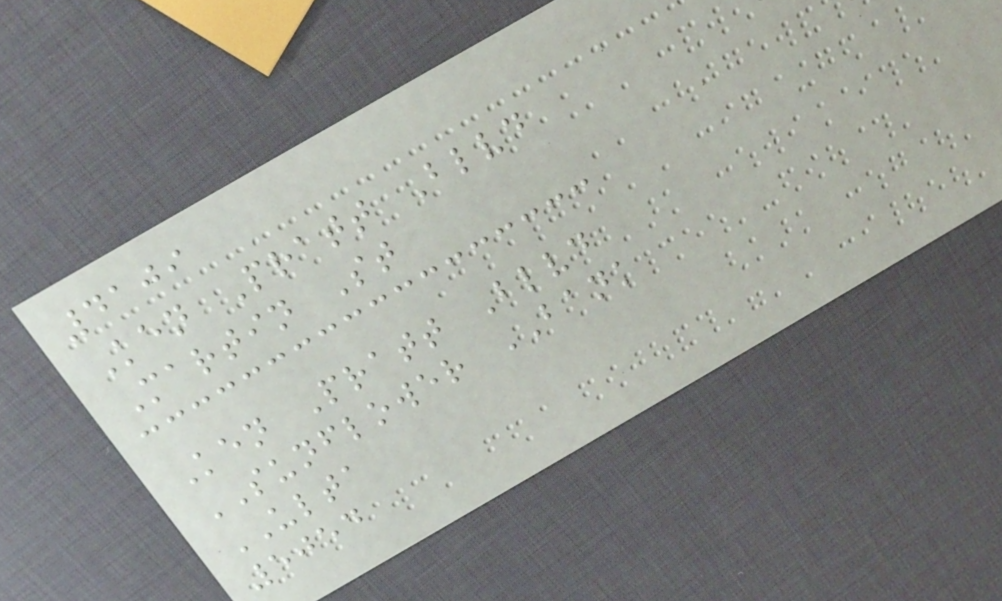4109
Ken Pratt Blvd
Martin St
Ken Pratt Blvd
SUNFLOWER BANK
ULTA
5054
